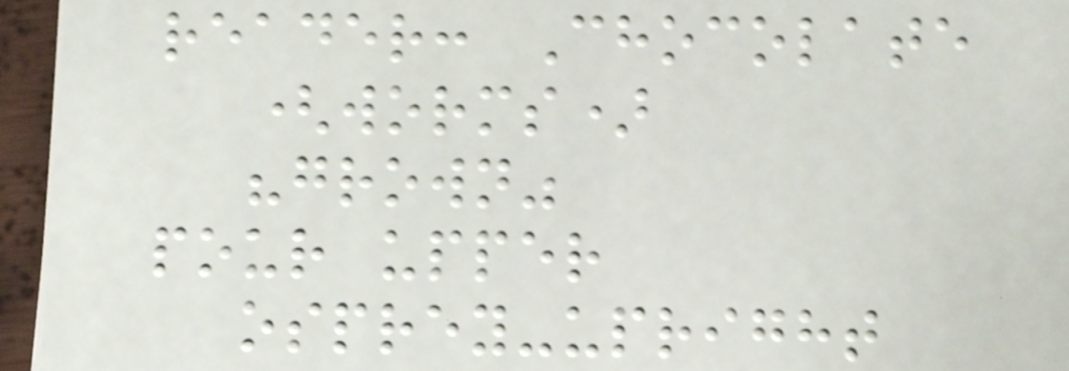reader: Chocolate
(worms)
"grown"
pour upper
osprey-upright
